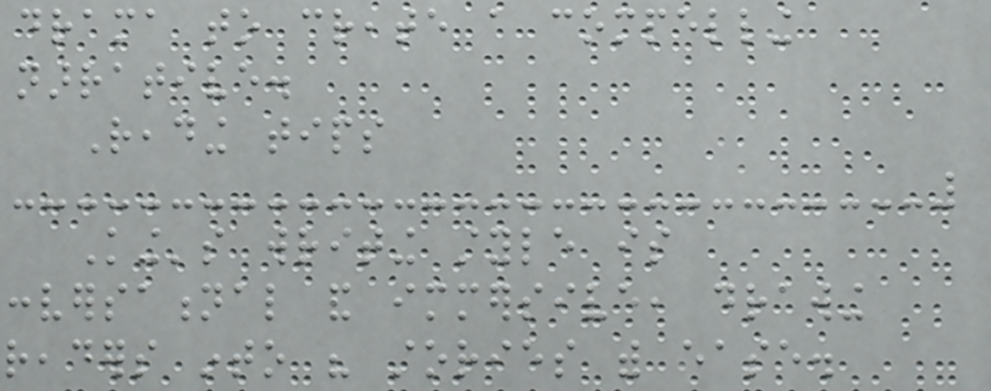drama to create a compelling
narrative.
Reading tips
King's writing style is
conversational and immersive, drawing
readers into his stories with ease.
